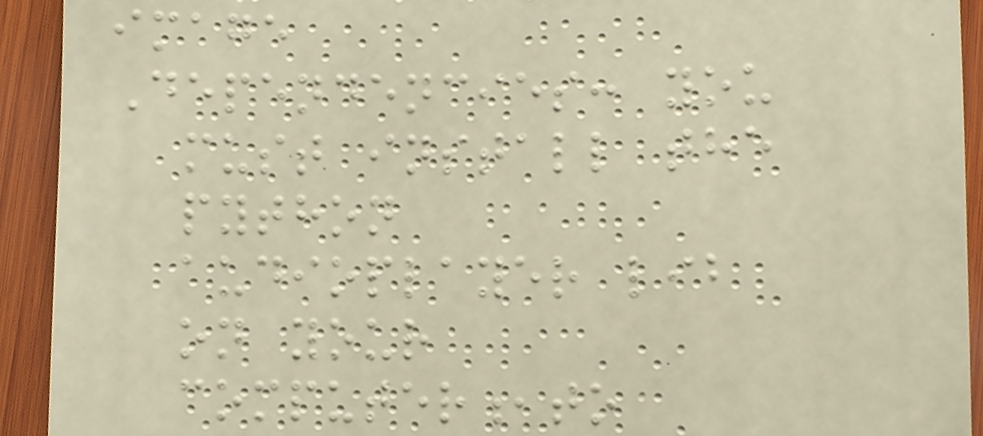image
Dependencies: you
must install the
python
audioplayer lib
on your
computer,to
